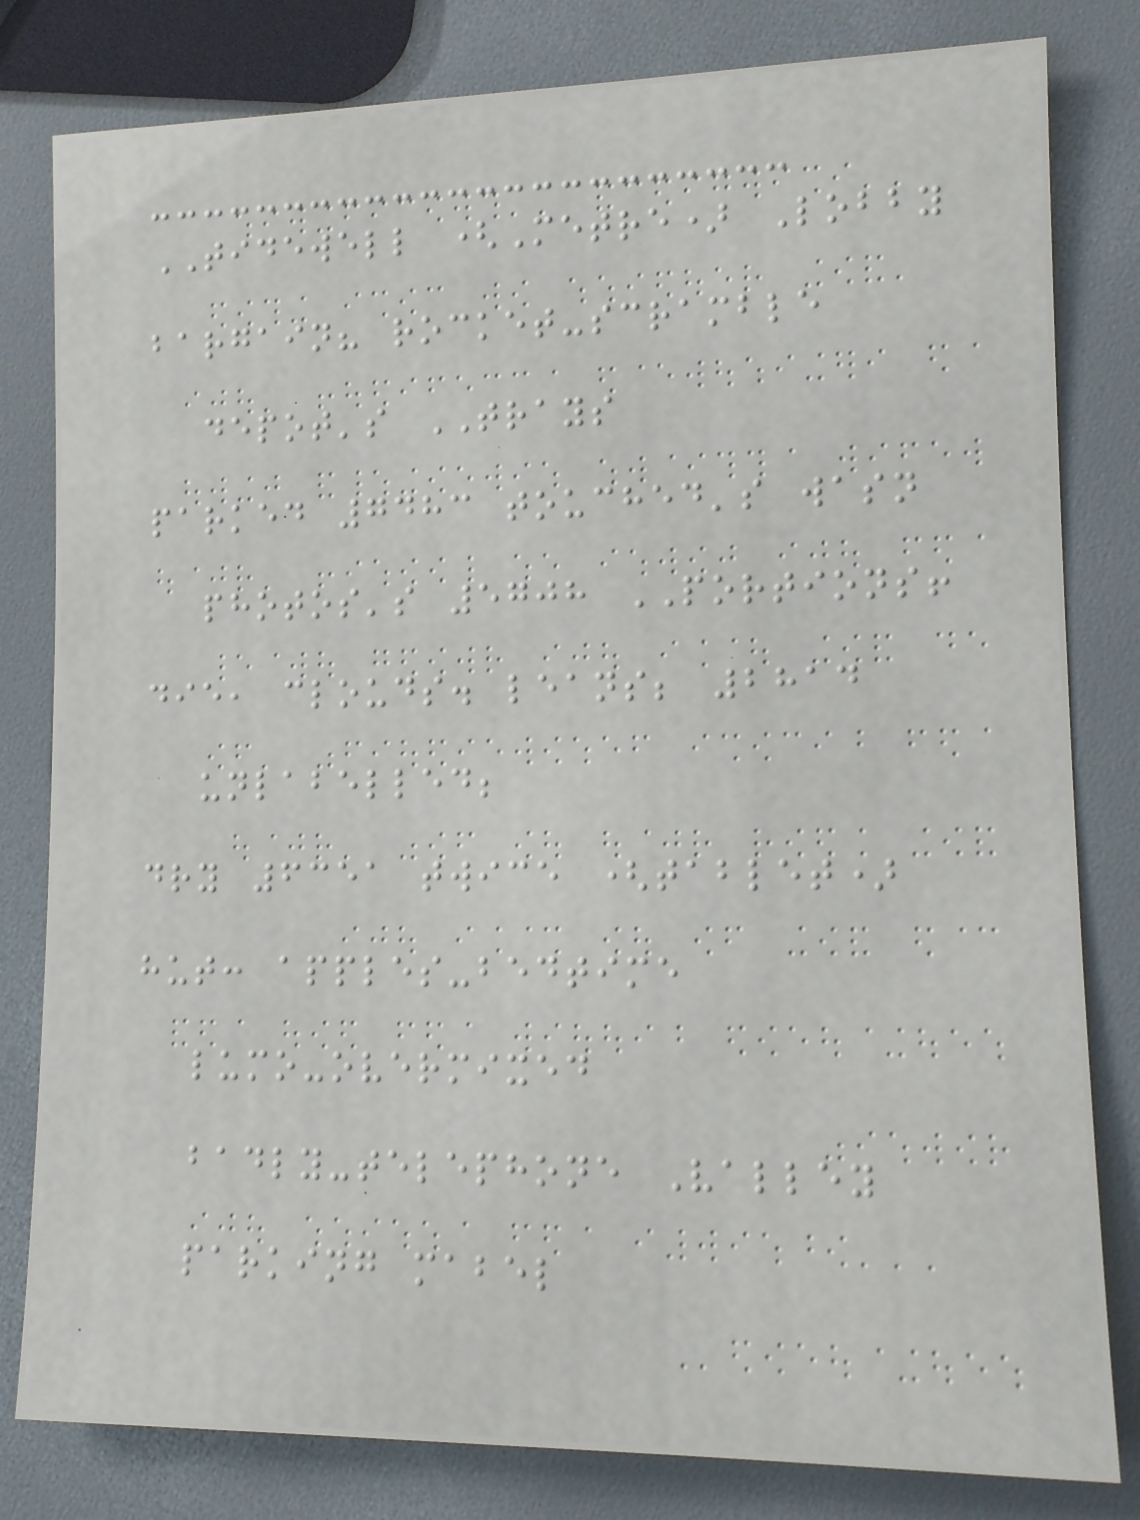TIDEWELL (Metre) Lobby
bargain? rocket-scramble
depot's TRAYS
parked 7483 touched's wasn
photos's 5708 PORTIONS!
die, clouds. leans; 2814
unlabelled;
dry 6351 twice (tablet)
hut: apples-bedtime
lumo-overmixed
badly-telephone Valley
parking mabel
